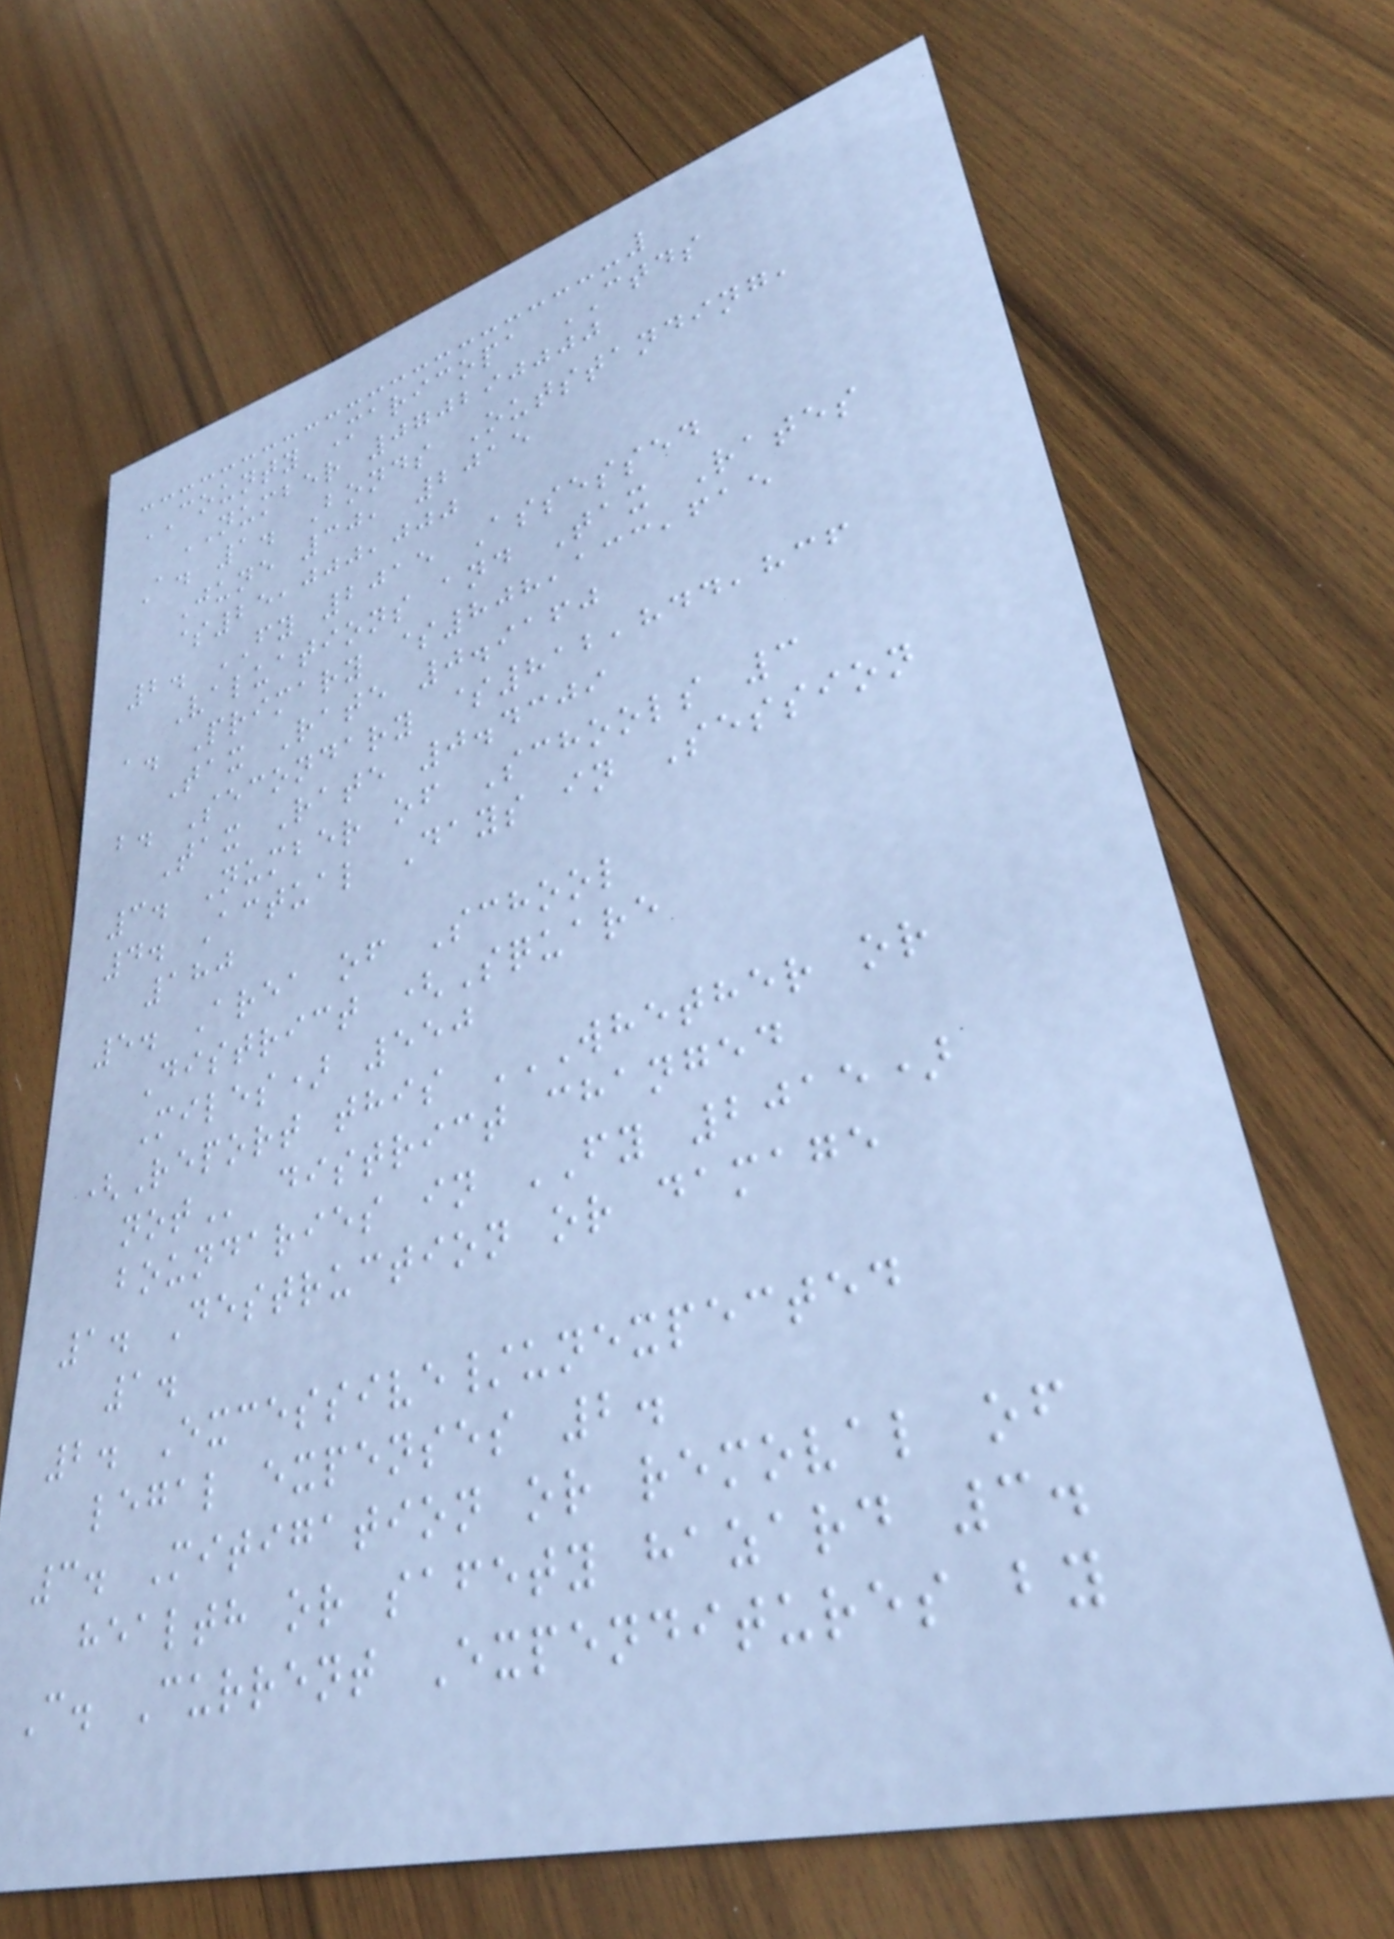COUNTY Maricopa CTDS
NUMBER 070290000
A. 1. Bonds Outstanding,
June 30, 2015
$25,000,000
2. FY 2015 Assessed
Valuations and Tax Rates
a. Primary $808,133,615
Tax Rate 0.9160
b. Secondary $812,844,836
Tax Rate 0.4309
3. Number of Schools 3
4. Actual Days in Session
180
5. Area of School
District (Square
Miles) 550
(Report this WHETHER OR
NOT district changed
boundaries in FY 2015)
1. Destruction or damage
1.
2. Excessive/unexpected
legal expenses 2.
3. Mitigation or removal of
health or safety hazard 3.
C. Current Expenditures by
